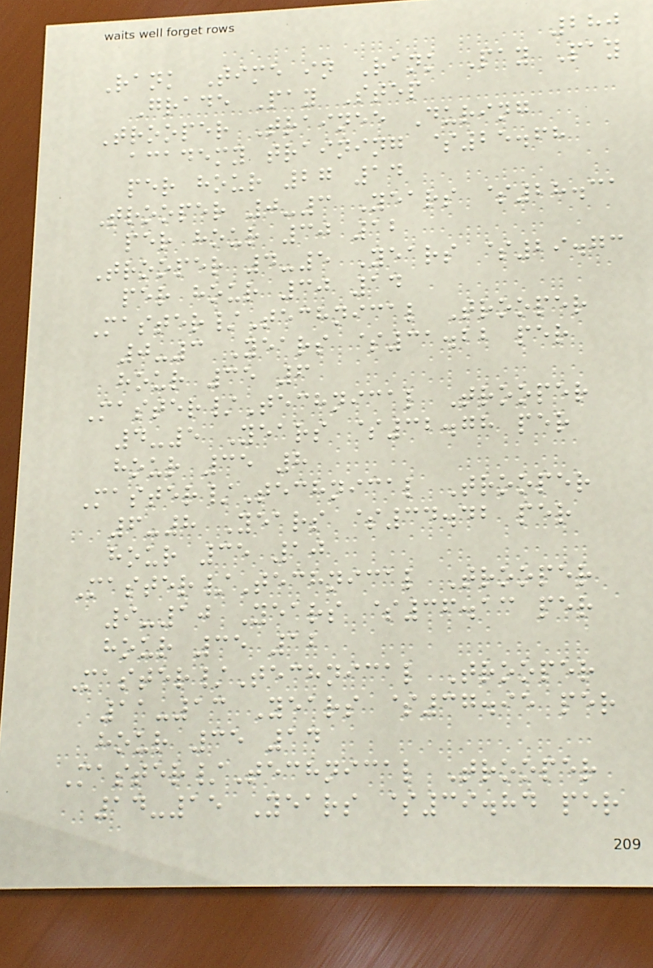280
Rank Time in Rank Pay Pay
Grade Pay Step
Trooper Trainee During
academy training $25.68
per hour 27 14
Trooper 0-3 Years $28.31
per hour 30 12
Trooper 4-5 Years $29.73
per hour 30 14
Master/Technical Trooper
0-3 Years $31.22 per
hour 35 6
Master/Technical Trooper
4-5 Years $32.78 per
hour 35 8
Master/Technical Trooper
6-8 Years $34.42 per
hour 35 10
Master/Technical Trooper
9-10 Years $36.13 per
hour 35 12
Master/Technical Trooper
11-13 Years $37.95 per
hour 35 14
Master/Technical Trooper
14-15 Years $39.84 per
